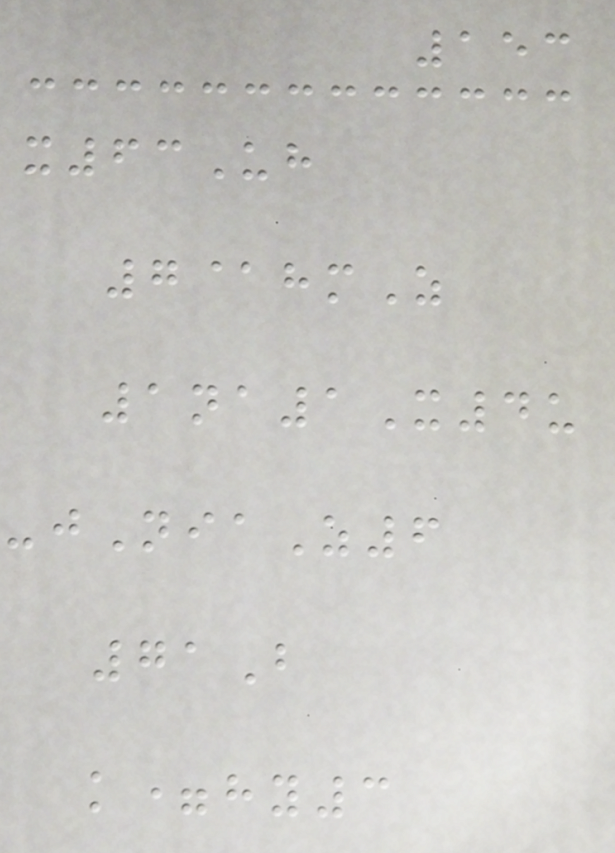153
x63Uh
7@hmZ
1na1X4u
-jNiaZ6
71B
k=hy3
